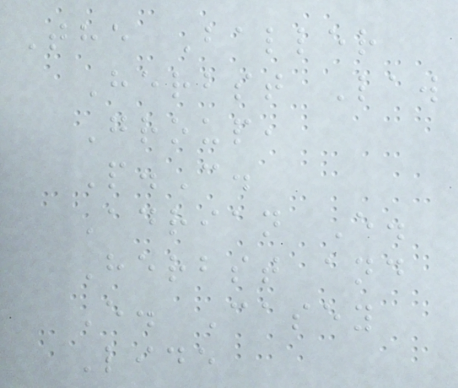The Baller
Herbst Law
Group,
P.C.
Adrian E.
Herbst and
E. Casey
Lide
